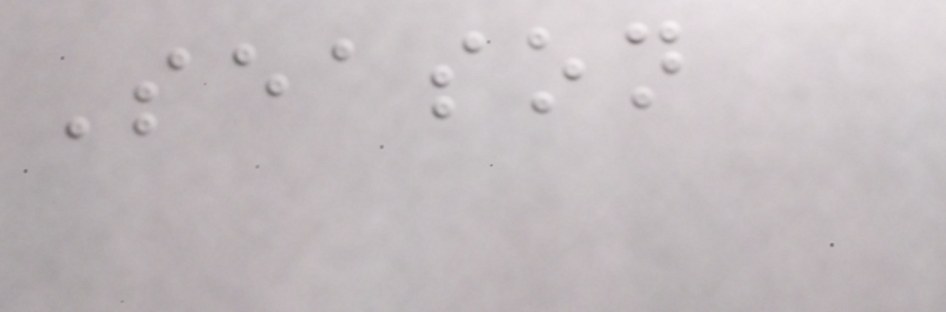Season
